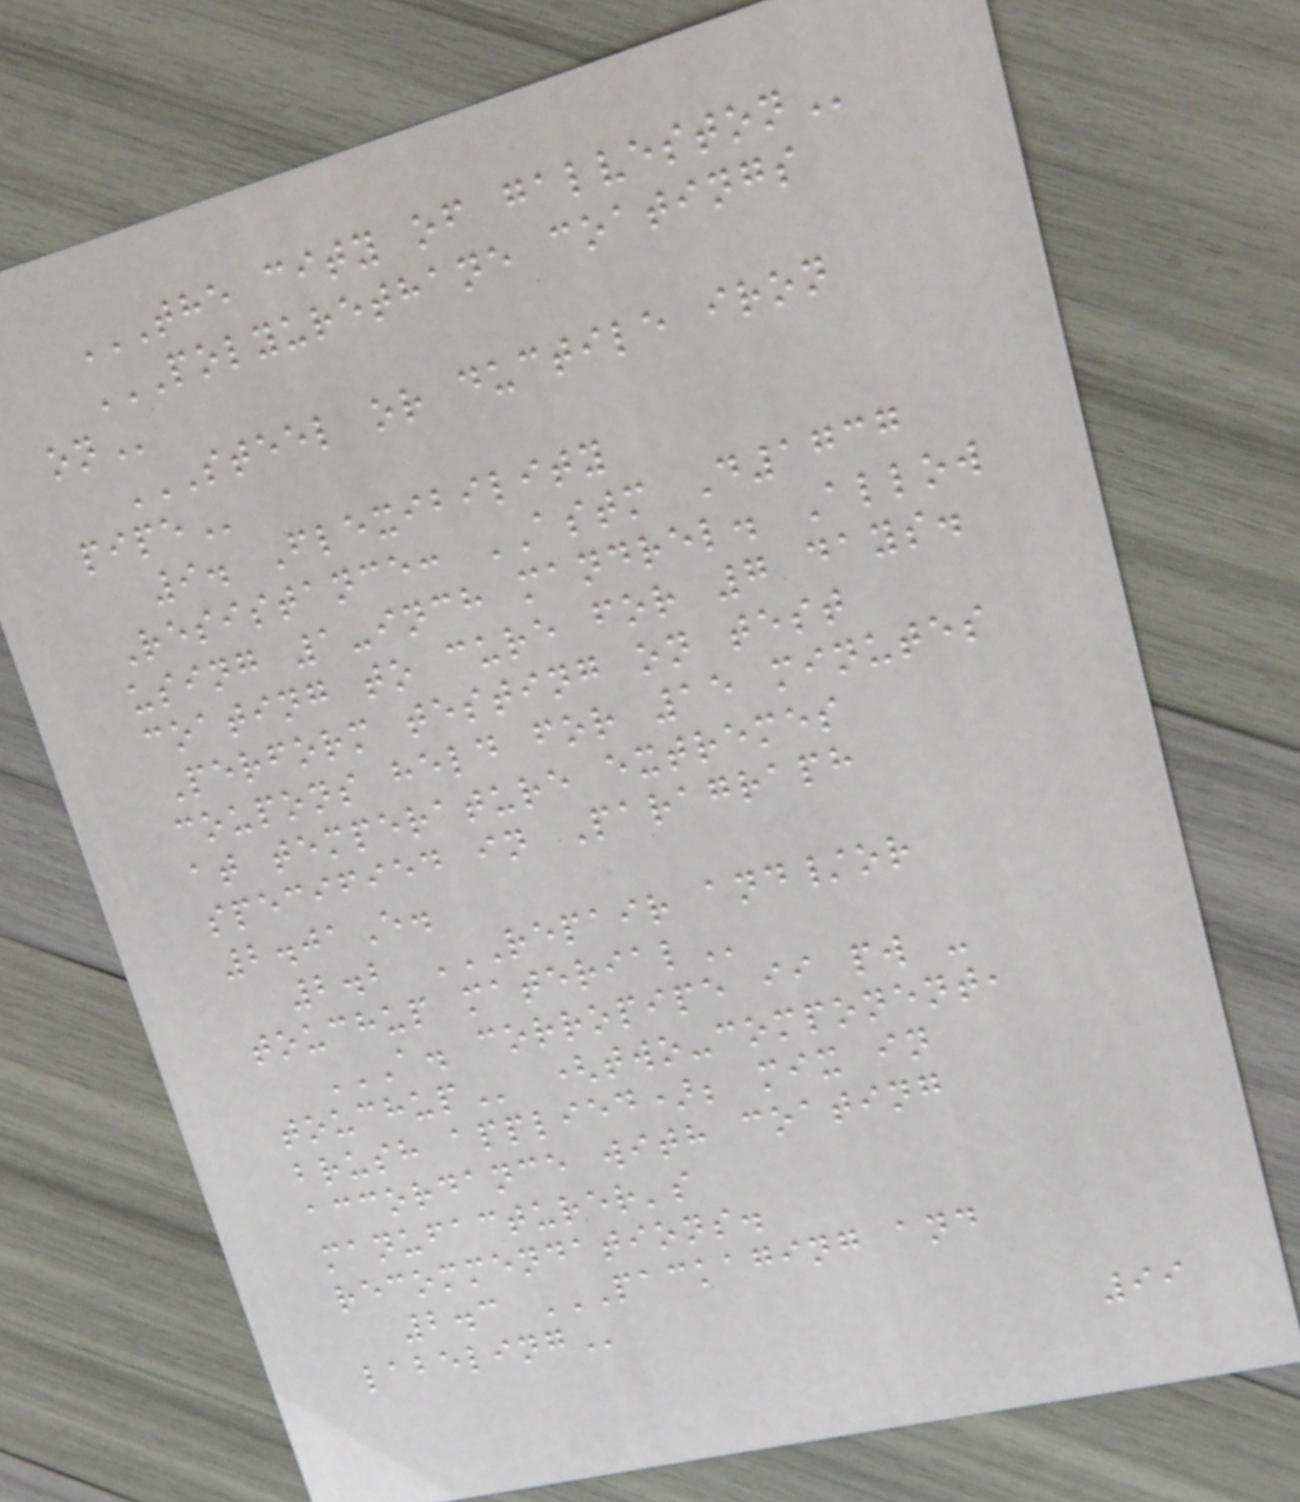THE CITY OF GALVESTON
POLYURETHANE COATINGS
ON
STEEL OR DUCTILE IRON
PIPE
9. Flexibility
Resistance: ASTM D1737
using 1-inch mandrel. Allow
coating to cure for 7 days.
Perform testing on test
coupons held for 15 minutes
at temperature extremes
specified in Paragraph
2.01E.
2.2 REPAIR AND/OR
TOUCHUP MATERIAL
A. CORROPIPE II PW -
TOUCHUP (two-component,
brush applied); mix in
accordance with coating
manufacturer's
recommendations.
2.3 PACKAGING AND
LABELING
99
